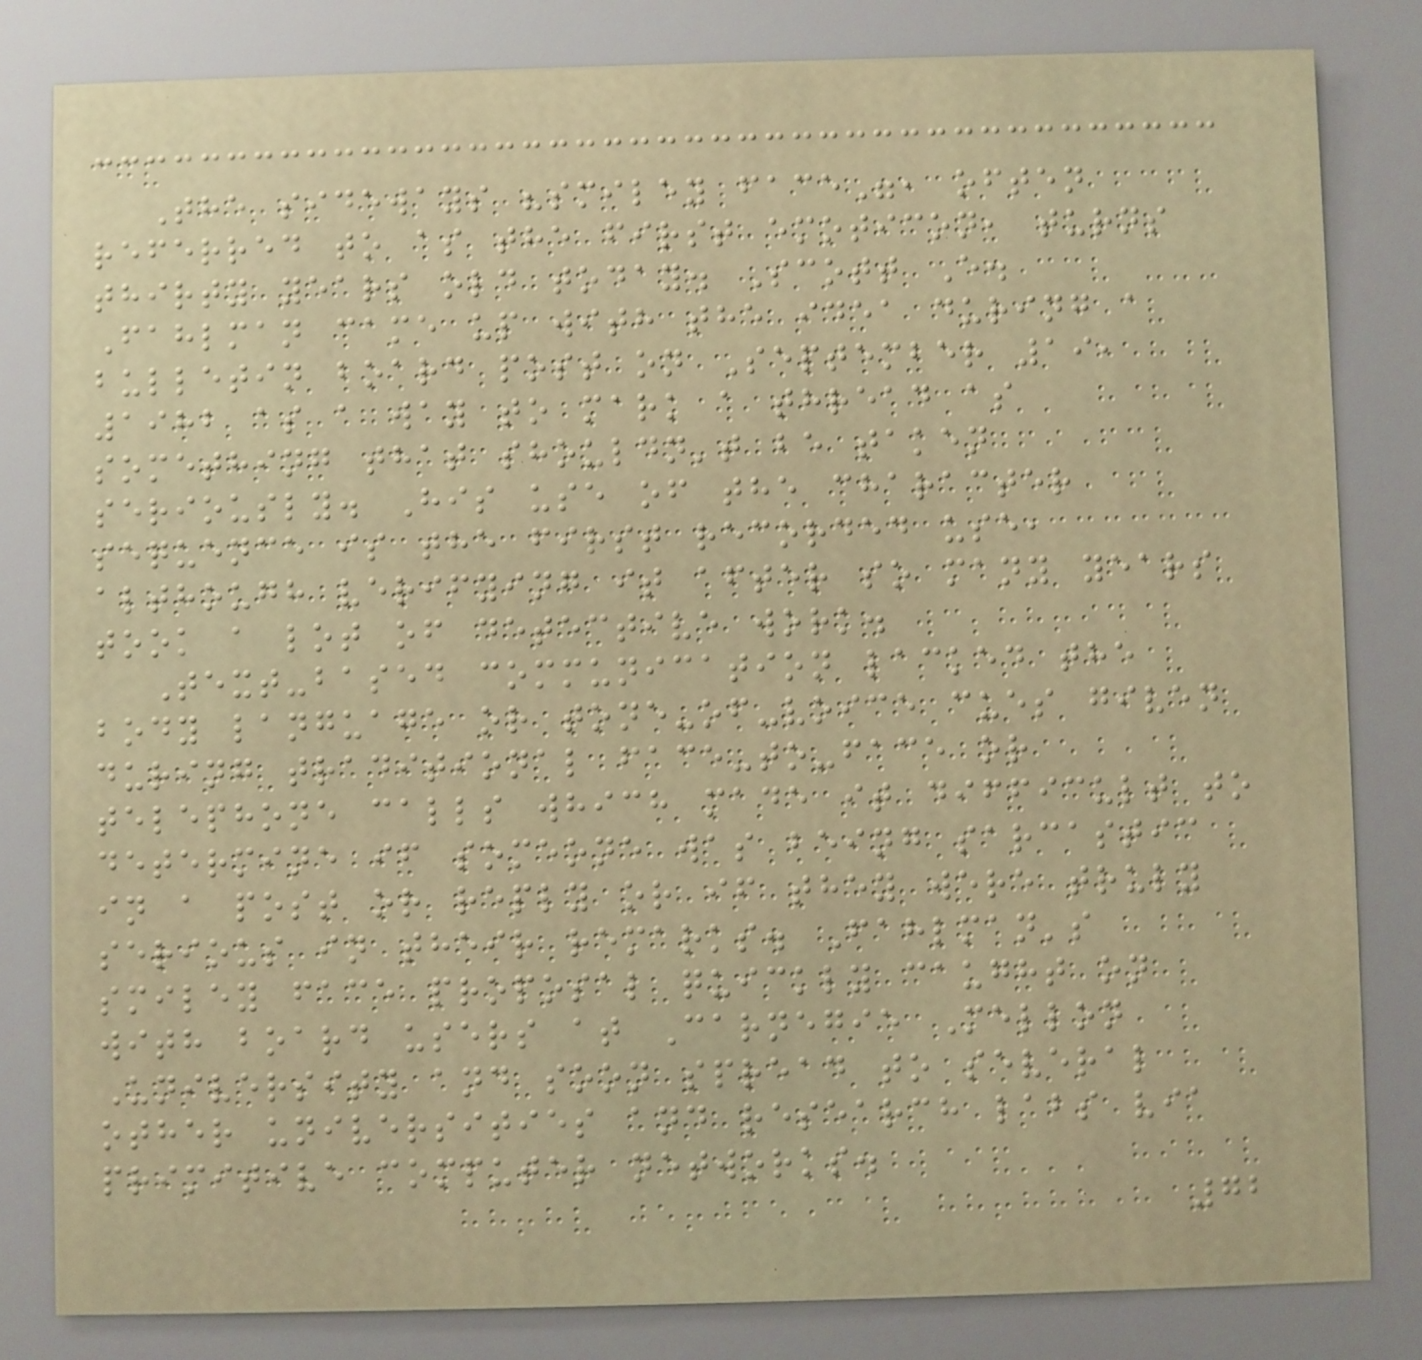The sideways "smiley face", often
referred to as the first emoticon, turns
thirty years old today. Scott E.
Fahlman came up with the idea during a
bulletin board post on September 19,
1982 as a way to mark a thread as
something that shouldn't be taken
seriously. His use of the character
sequence is the first recorded use,
although verifying it after so many years
took a lot of detective work.
Text-based communication lacked the
body language or tone-of-voice cues given
during traditional face-to-face or
telephone calls which made it difficult to
determine if someone was being sarcastic
in a post or reply or if they were truly
serious in their remarks. Fahlman's
smiley face proposal quickly caught on
with board users at Carnegie Mellon
University and soon spread to several
other universities and research labs via
primitive computer networks.
72
